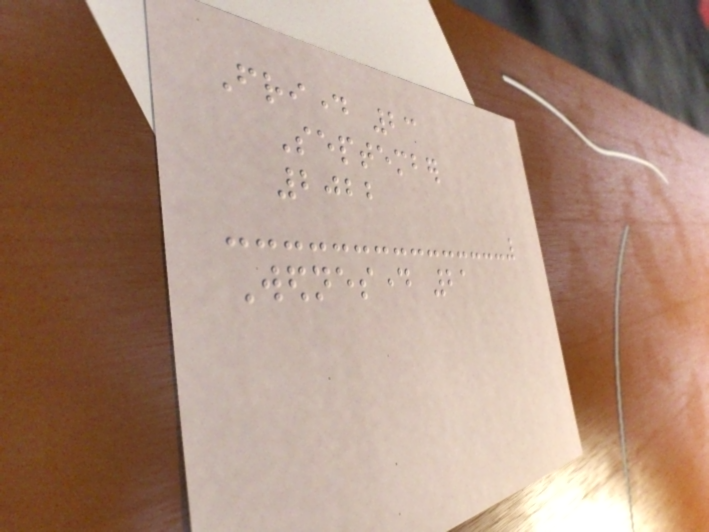Friday 23
September
2022
Wednesday 21
